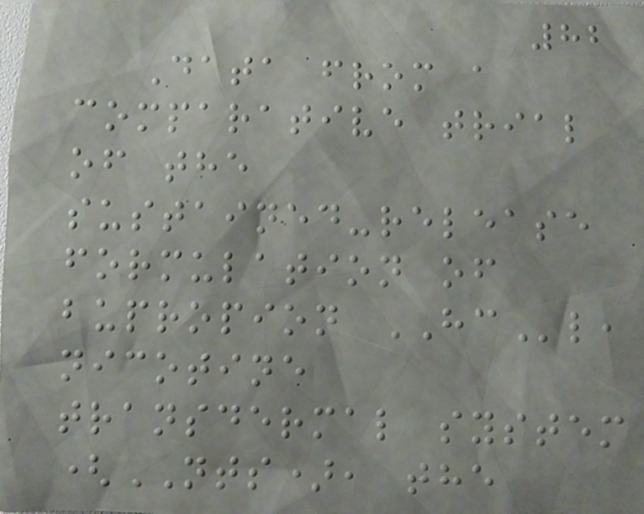82
Data from a
comparative trial
of the
sustained-release
formulation of
bupropion HCl,
nicotine
transdermal system
(NTS), the
